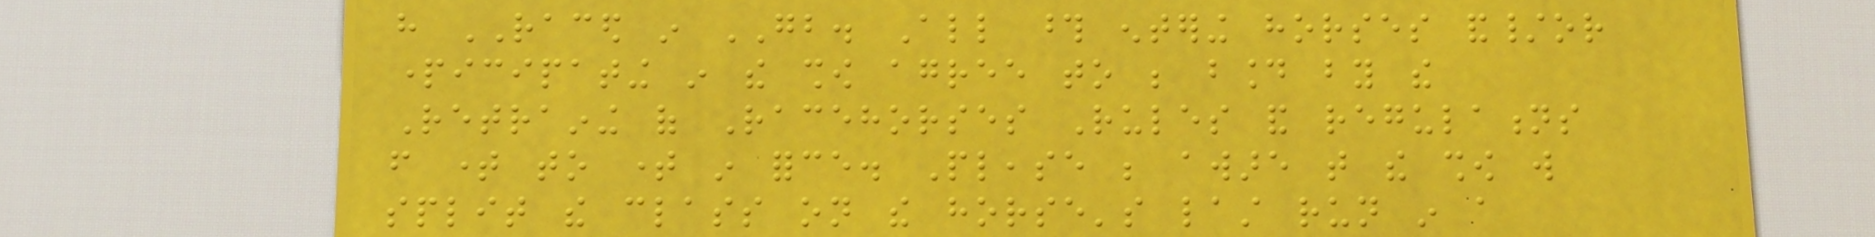have RACED in GB. All those entering horses and/or
participating in the show agree to be bound by the
Retraining of Racehorses Rules and regulations
from time to time in force. Please be aware that the show will
split the class on the horse's last run in a
